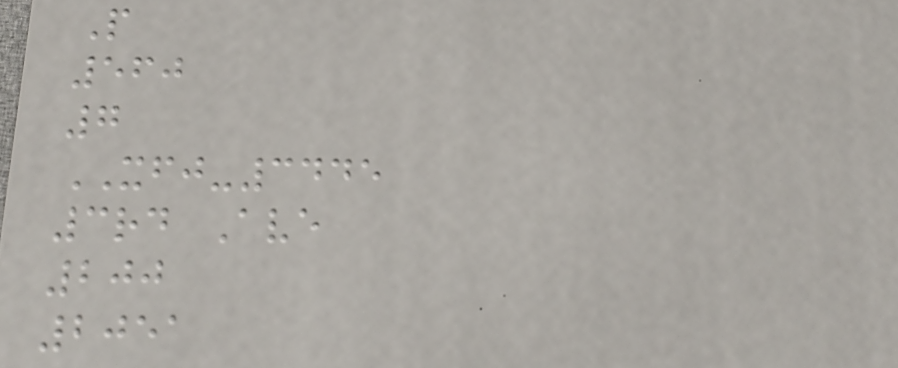P
560
7
XFJ-3445
3rd Ave
200
2051
